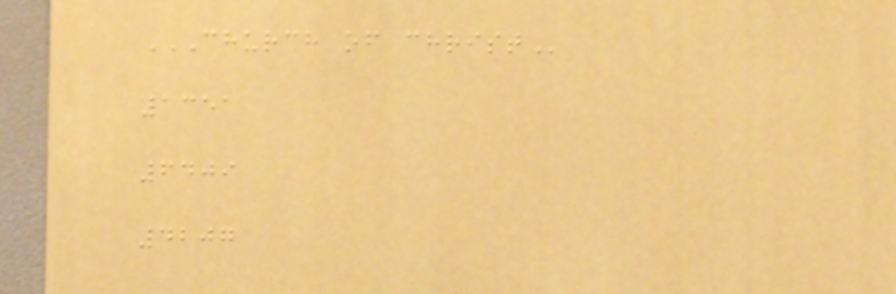CHURCH OF CHRIST
1351
6409
4207
